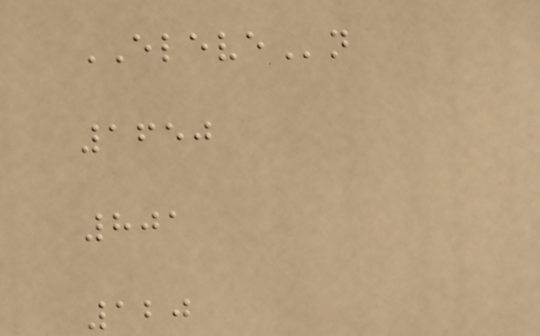ELEVEn
1650
801
120
